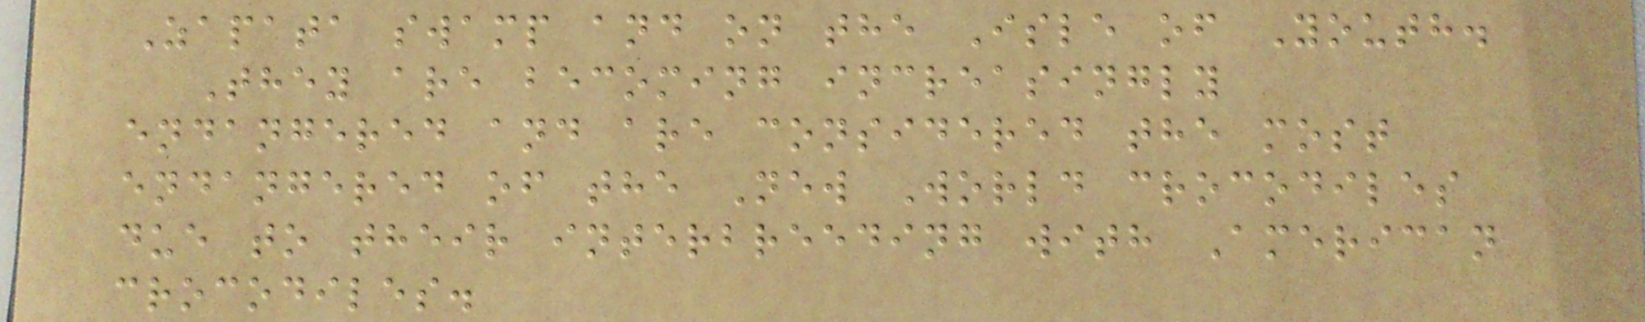Zapata swamp and on the Isle of Youth.
They are becoming increasingly
endangered and are considered the most
endangered of the New World crocodiles
due to their interbreeding with American
crocodiles.
